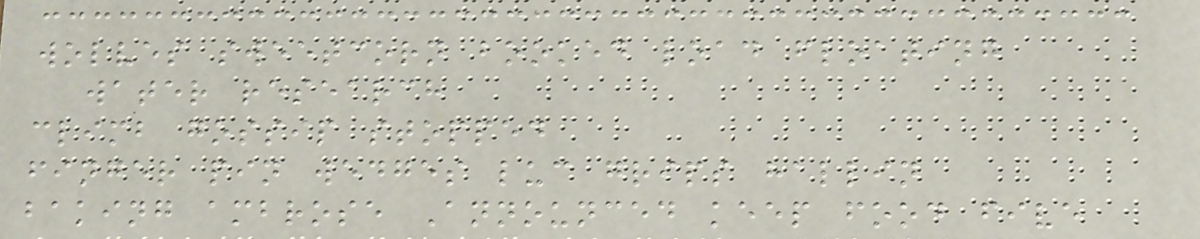wolves sweetcorn booked load floating
water research
climb gossip stopped
finger pin wedges luc grips hallin
baking ambrose Announced keep food five
